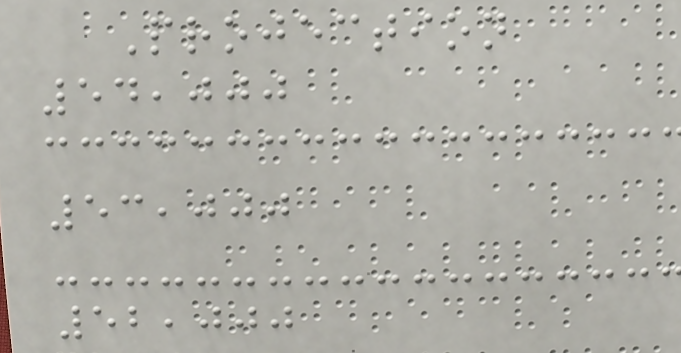Projection
54,000
53,000
52,000
